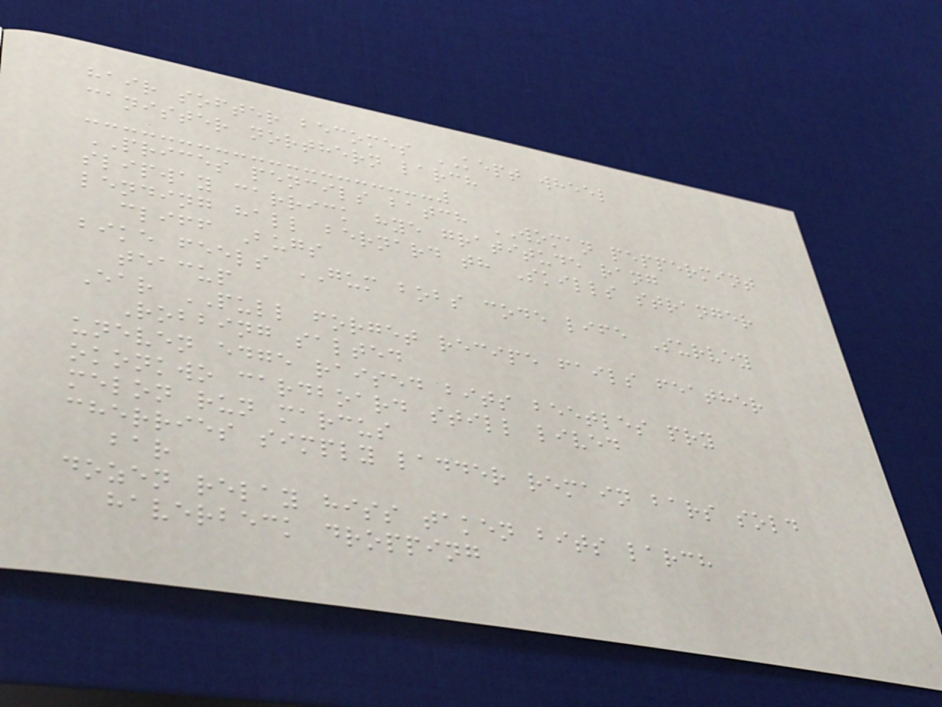hair softer becomes KEPT wheel
canister northern larch
PRICES pencils batch WOMAN peppermint
slipway carrick hye gratitude rang
lending hall bernard th Skills stranger
cliff Bugs
bike feels GUM bobs code life Survey
teacup
Ear PULL forget recipe fails feather
Robbing salted
uneven edge raised bits beetles pry
okonkwo cardboard still lived
melon run marcus
cherries simply ladder remain bars sold
bar
dozen relay hiss taken bits larch
haverbeck dropping
